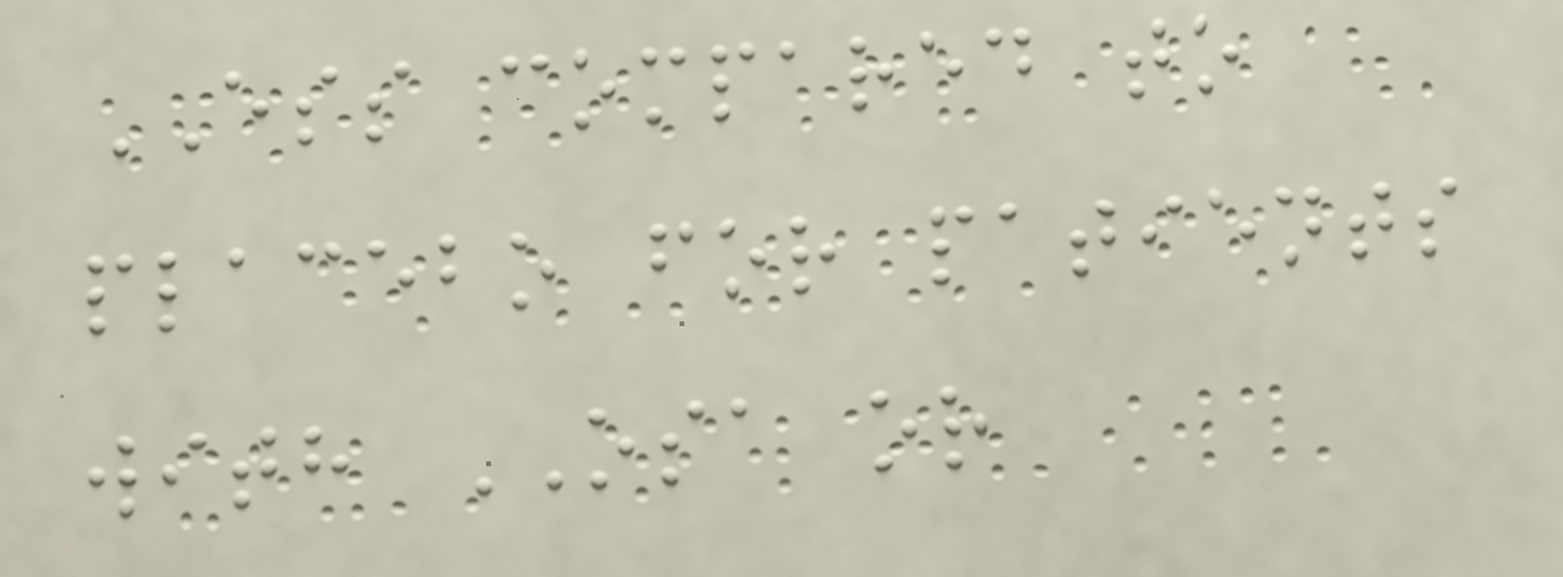ESS compared to
placebo for patients
with OSA or
